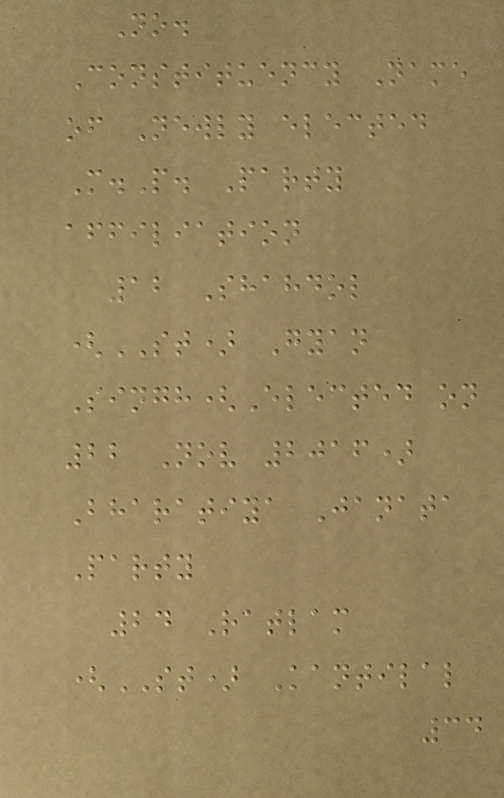No.
Constituency Name
of Newly elected
M.P. Party
affiliation
12 Shahdol
(ST) Gyan
Singh(Elected on
22 Nov 2016)
Bharatiya Janata
Party
24 Ratlam
(ST) Kantilal
34
